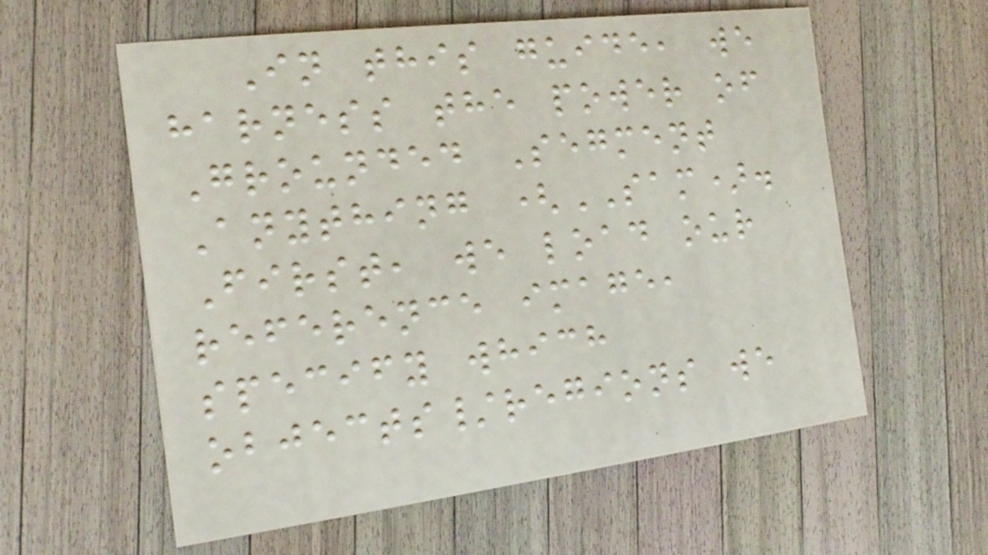In this guide, we
harness the power of
Grounded Segment
Anything (SAM).
First, we load our
reference image,
specify which
objects/regions we
